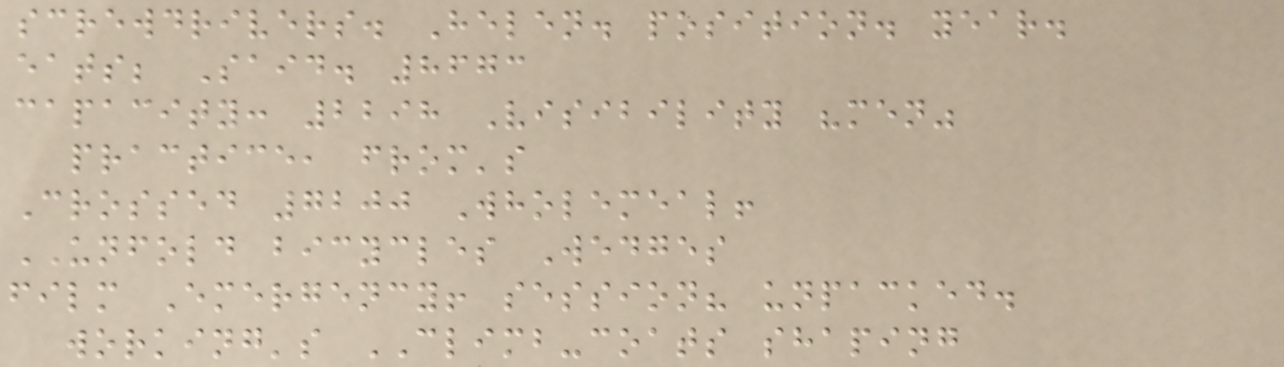screwdrivers. Helen. position. year.
eats; Said. 8673
capacity: 2298 Visibility "men"
practice, from's
Crossed 7200 Wholemeal!
UNFOLD bicycles Wedges
film Emergency! session? unpacked.
working's CLIMB-coats shaping
